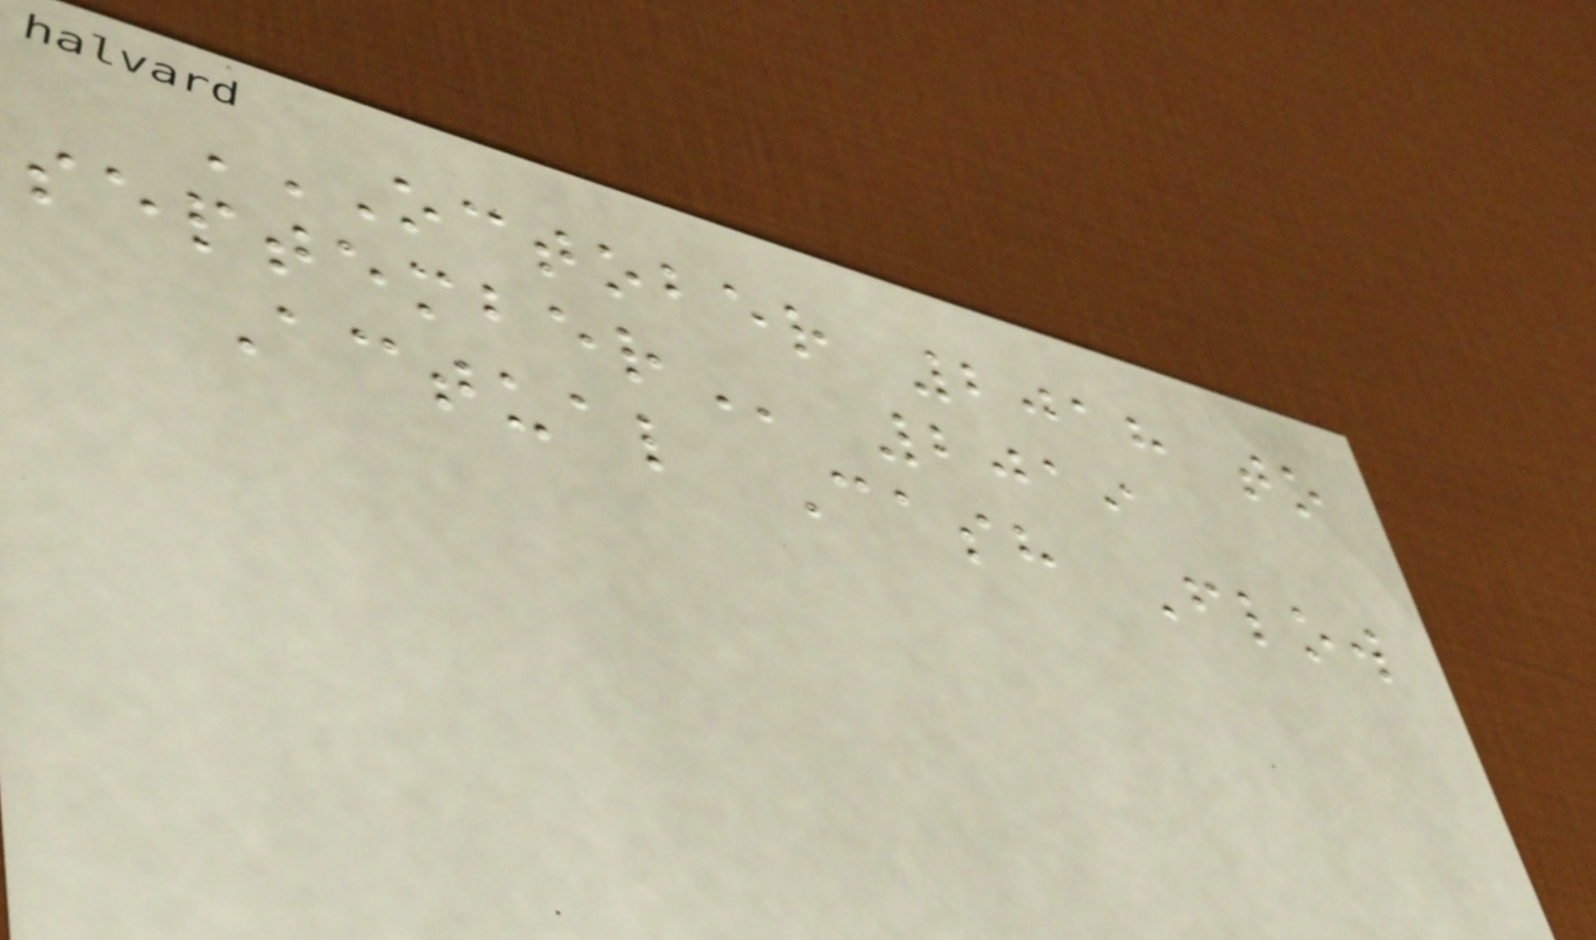OCTOBER 2018 TO
SEPTEMBER 2019
Actual Cash Flow
